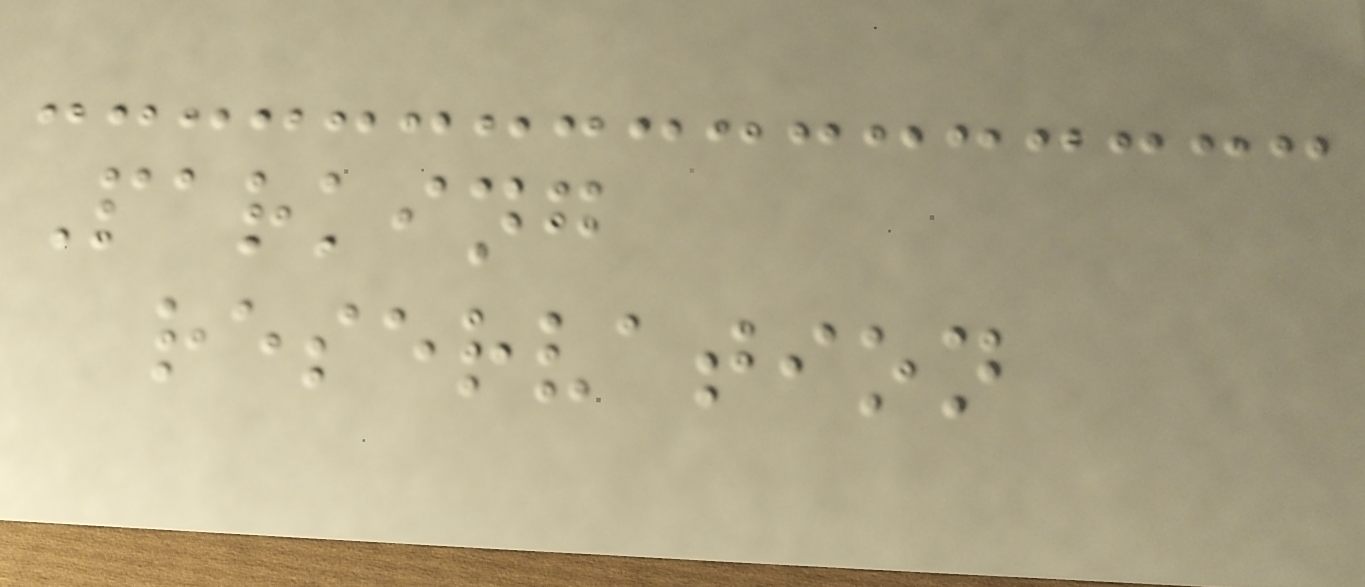Parking
reservation
